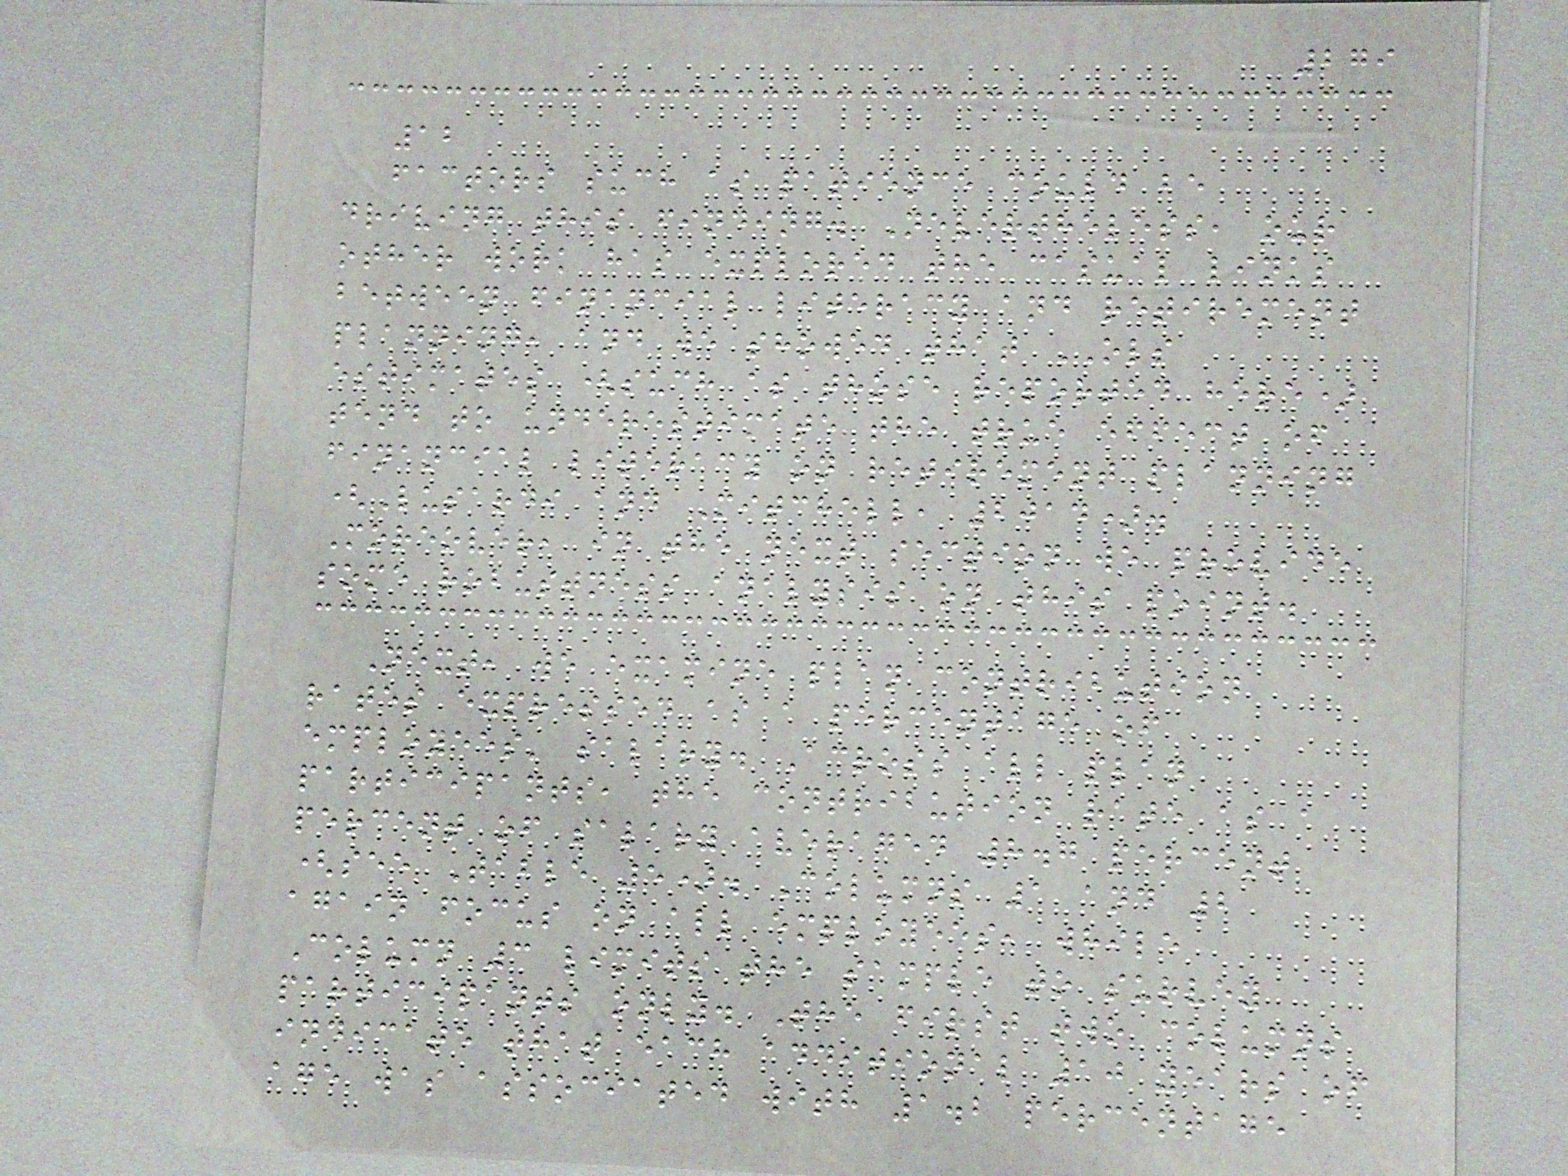279
12
factors such as patience could be
driving this finding. Nevertheless, our
other work has explored the casual links
between financial literacy and retirement
planning, and we showed that OLS
estimates (such as those reported here)
tend to underestimate the true effect of
financial literacy on retirement planning
(Lusardi and Mitchell, 2014).
Moreover, in the next section we provide
some robustness analysis on this point.
Next, we examine plan contribution
rates expressed as a percentage of
employees' salary. Across all plan
participants, the contribution rate as a
percent of salary averaged 8.7 percent
(see Table 5). Columns 1 and 2
again focus on all employees, while
Column 3 limits the sample to survey
participants only. The first two columns
indicate that each additional 10 years of
age was associated with 1.2 percentage
